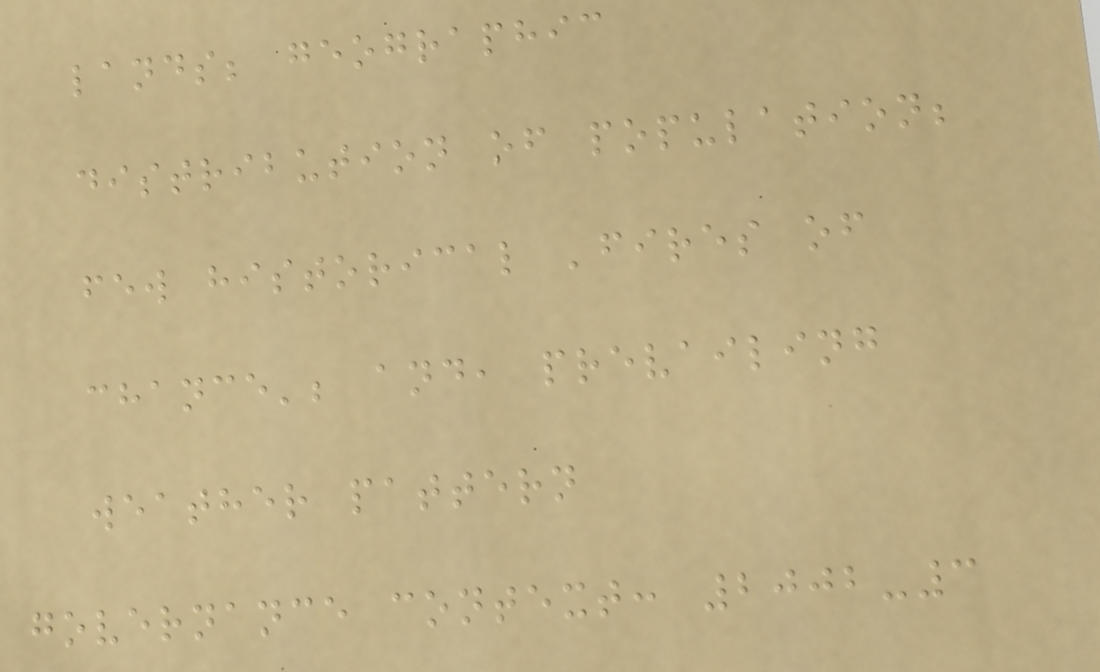lands; geographic
distribution of population;
few historical 'fires of
chance'; and, prevailing
weather pattern
governance context: 2002-3
